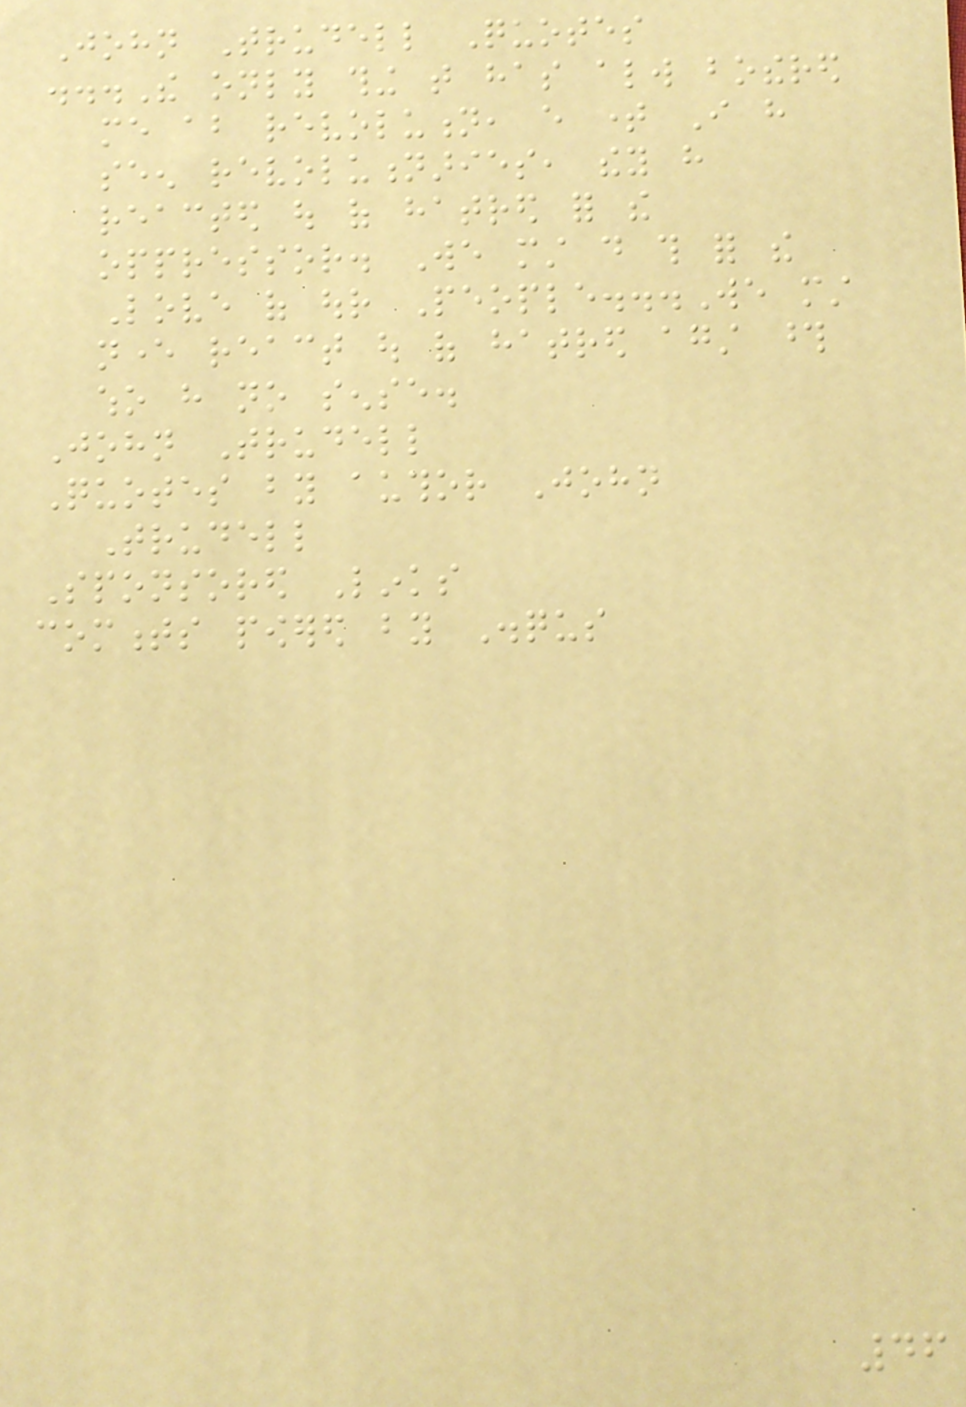John Trudell Quotes
...The only thing that has always bothered
me about revolution, every time I have
seen revolutionaries, they have
reacted out of hatred for the
oppressor. We must do this for the
Love of our People...We must
never react out of hatred against those
who have no sense.
John Trudell
Quotes by author John
Trudell
Sponsored Links
comments powered by Disqus
46
